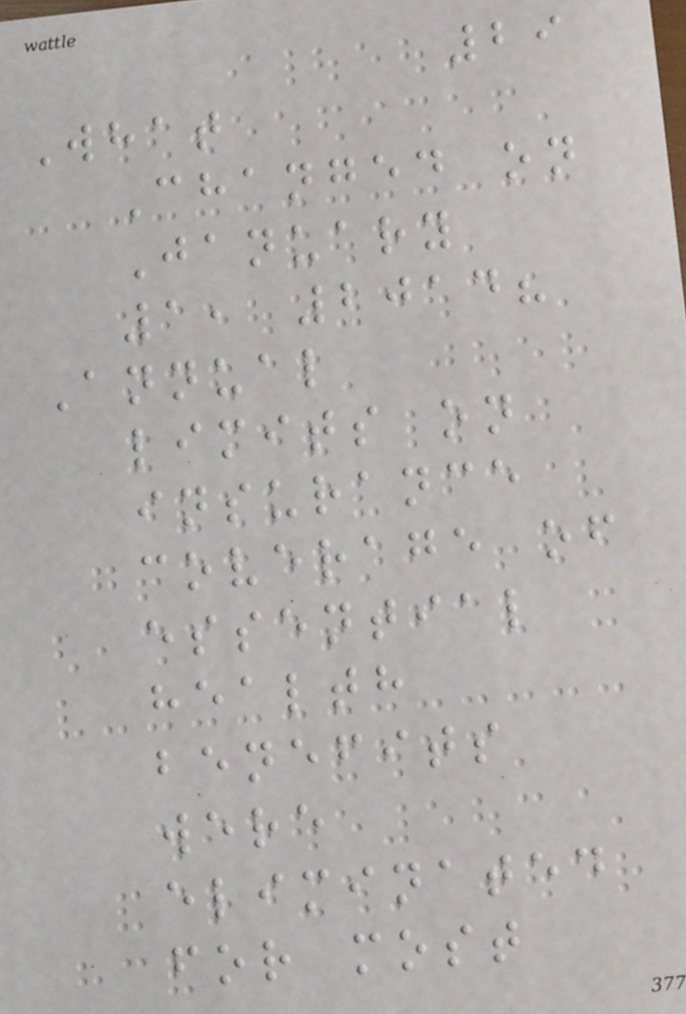29
What
Changed on
January
1, 2014?
Annual
limits on
insurance
coverage of
essential
health
benefits
were
eliminated
for most
